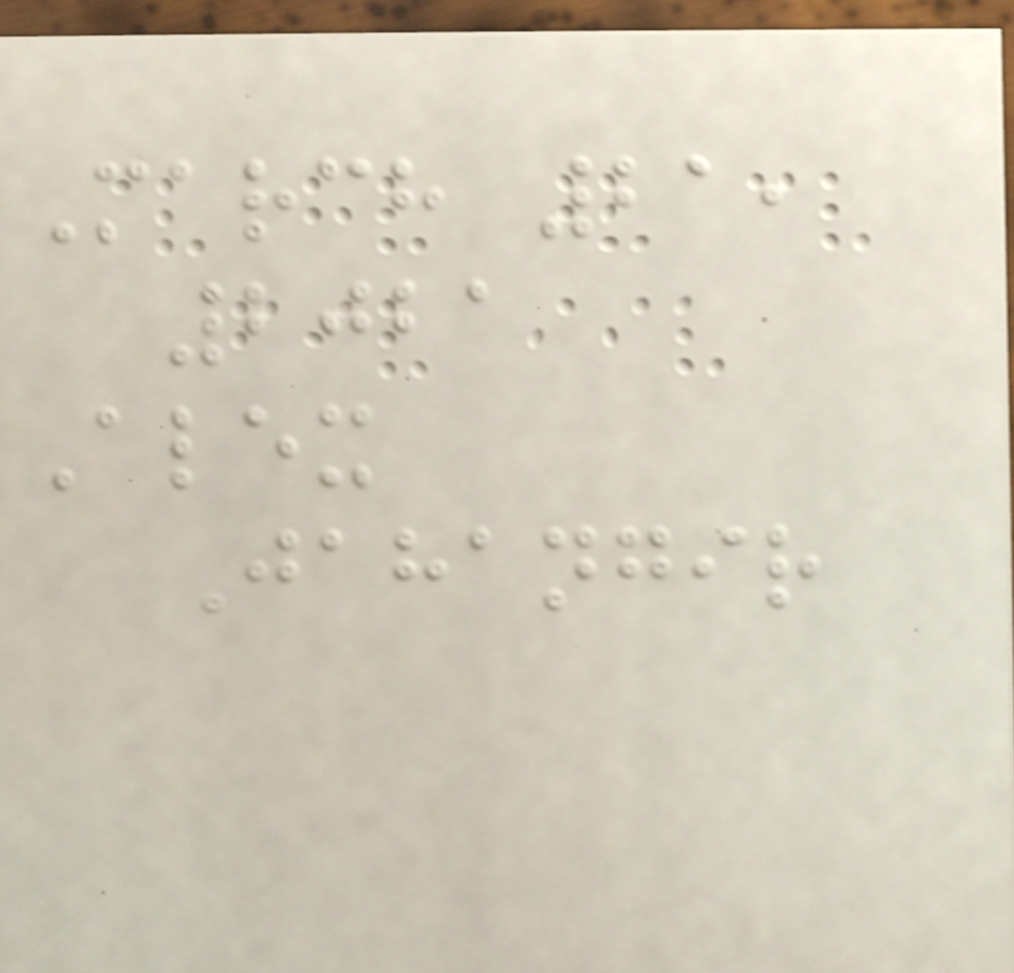March 21,
2021
Alex
Jahangir
